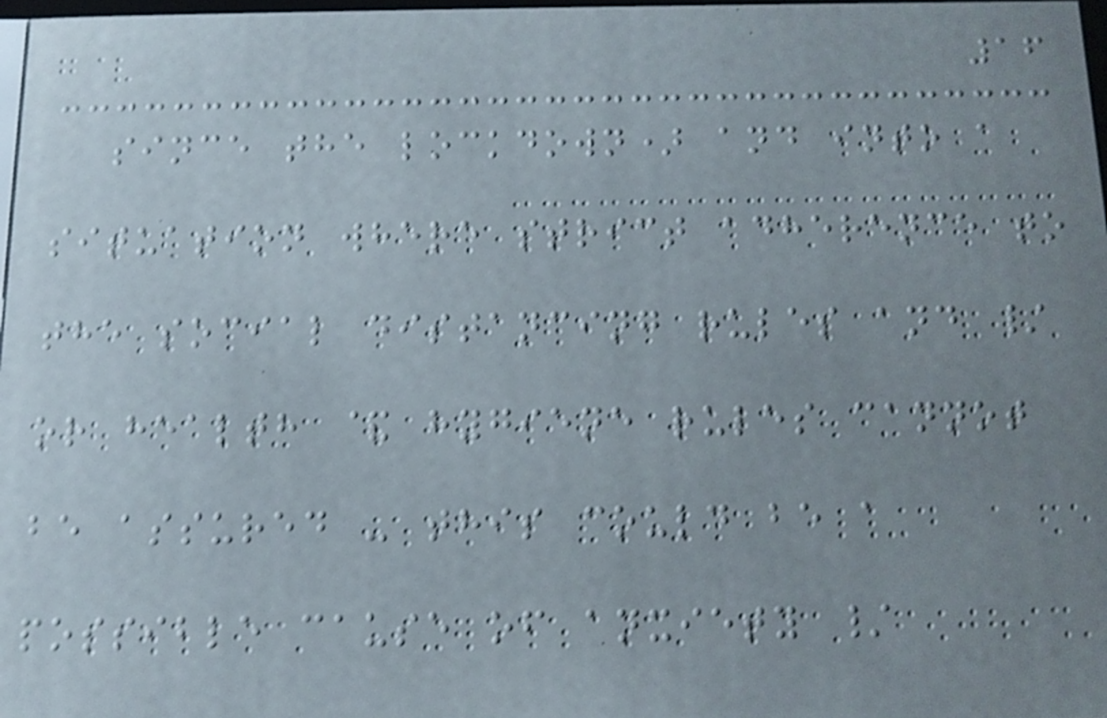16
since the lockdown) and into a
situation where strict adherence to
the social distancing rules and /
or health & hygiene rules cannot
be assured - this could be a
possible cause of anxiety /
